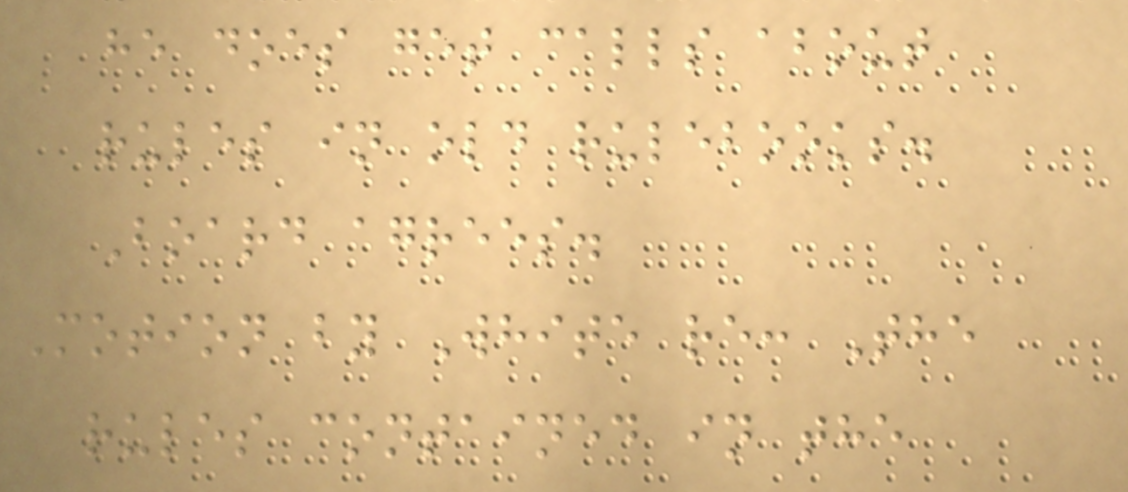he does get calls about
rules in old rulebooks.
Board agrees.
Motion by White re: The
rules contained in the
